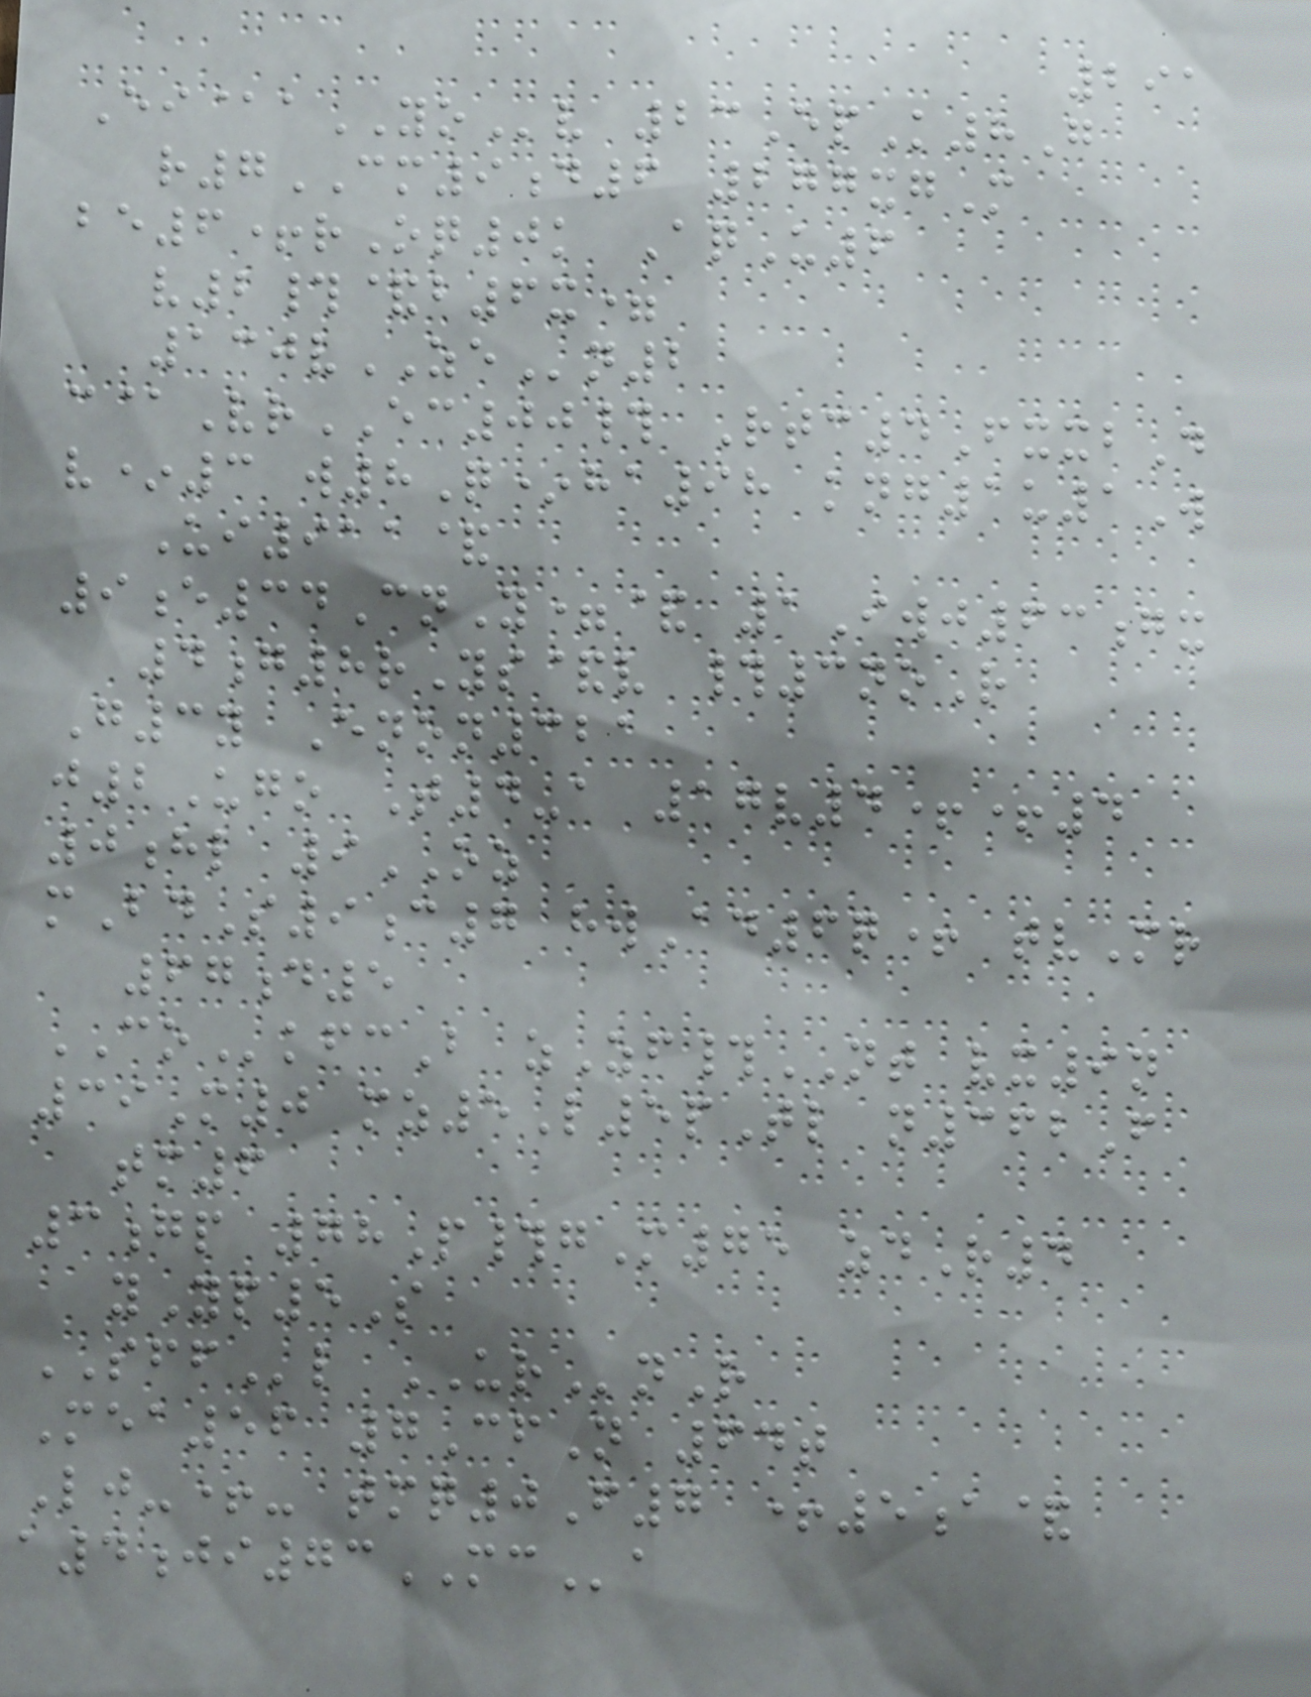291
Ei@aYOv 23EpK8G
r7CM9d6 277xgM
be6+rOq0k AqU6
v2#&b6x=
130vZEn2
c@VrEC00# Rtc4FxxbD
v*3 w8Q*ha98 kng1u1W
Ui911&
9e34CnY=& 1Iwj63gx
4g8rYs&v #3noR
G3y Enon321
j2Ugo T4-a 17v4++4
0hl 9OZ
mBdS9c7 hwAd6q+ tvMr
67d5
COkfcB zZf#NT vx9n
39M0 mz5L5pTl n362F
tm6
3gp 78P#gM75 zdR4
yYp5S
SFFl URnR
Mea56 7CfN 64t
Lj-+- tmq0F7 +5a&
a4ji73MCa
